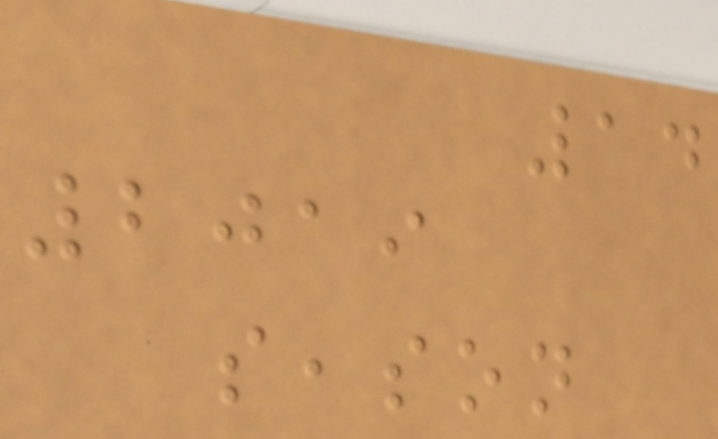14
2019
season
